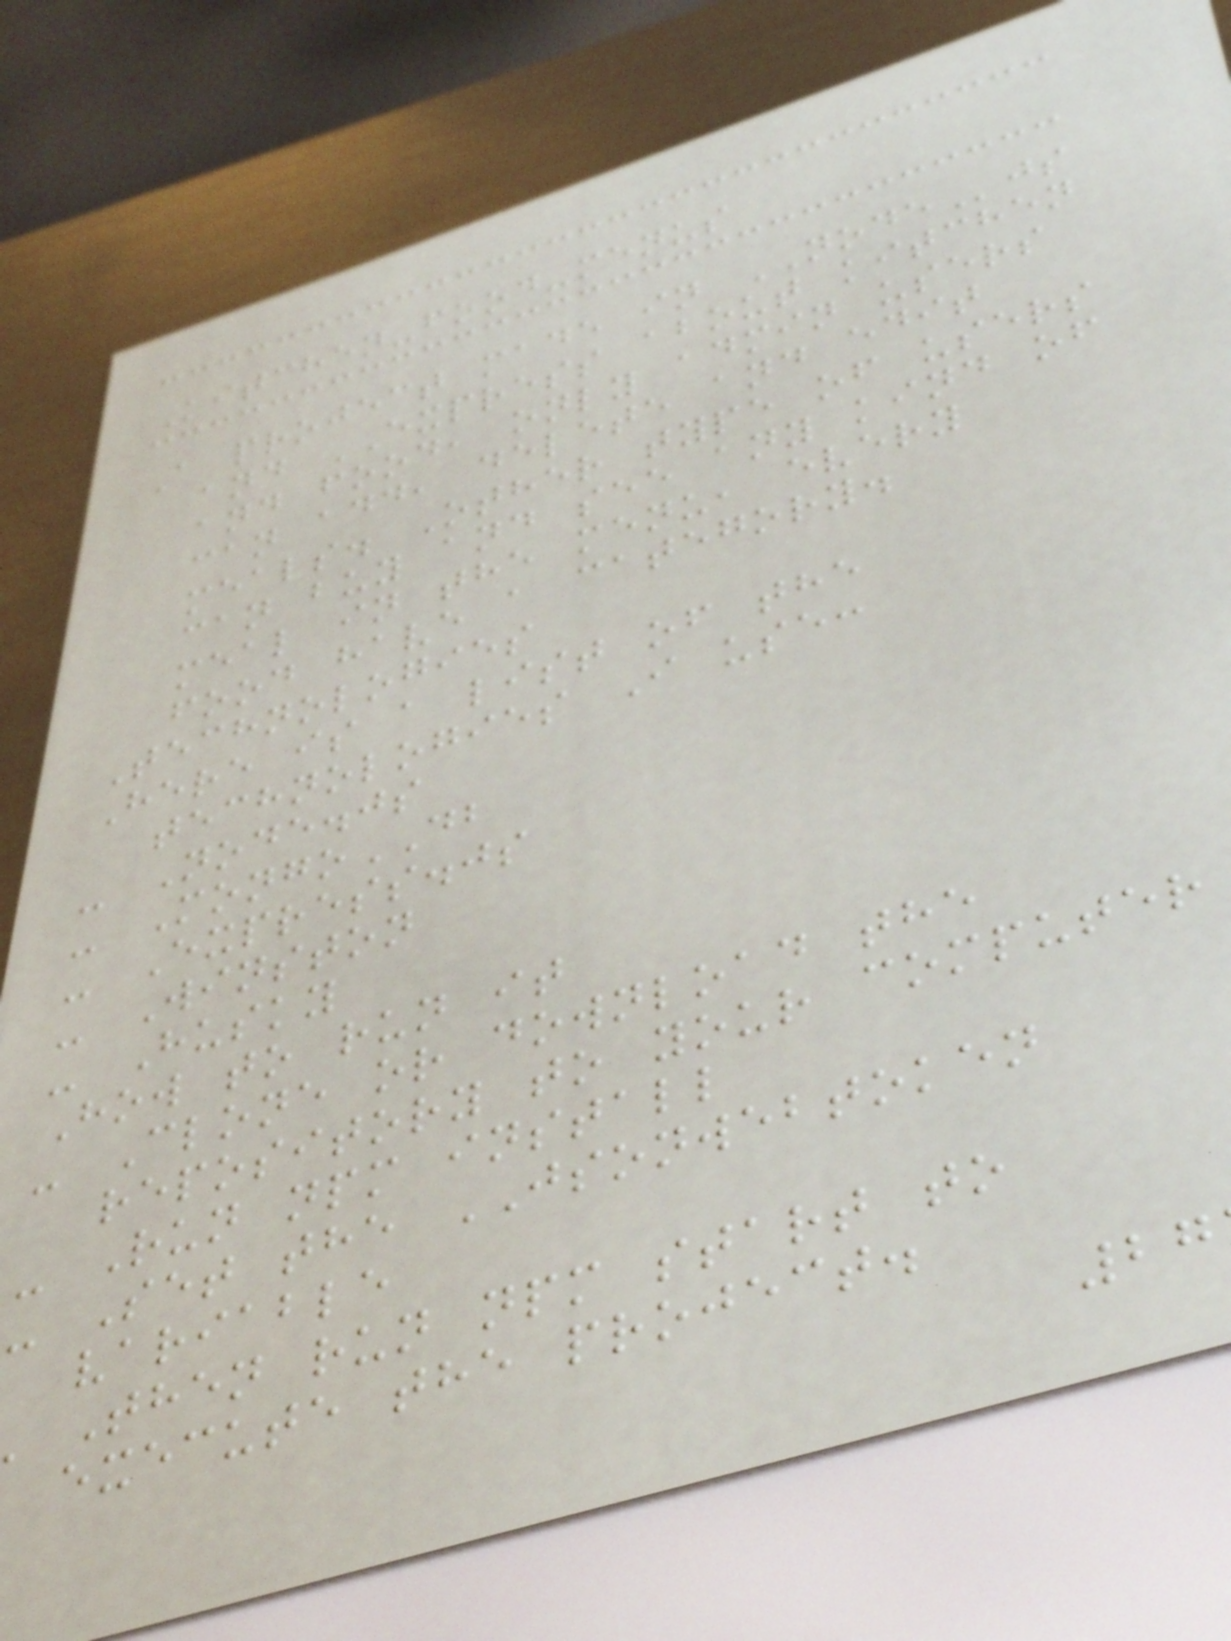Kitchen-food-menus
A project made in NODEjs
and EXPRESS about kitchen
and food, only admin users
can add, delete and edit
meals. Other type of users
can buy and see any kind of
meal in the menu, every
food have a category.
Technologies
Here is a list of the
technologies I use:
- Node.js
- MongoDB
- Express.js
- Winston
- Husky
How to run it
- Clone or download the
repository to your computer
- Run npm install
- Set the JSONWEBTOKEN
variable
Then run npm start to
execute the project.
